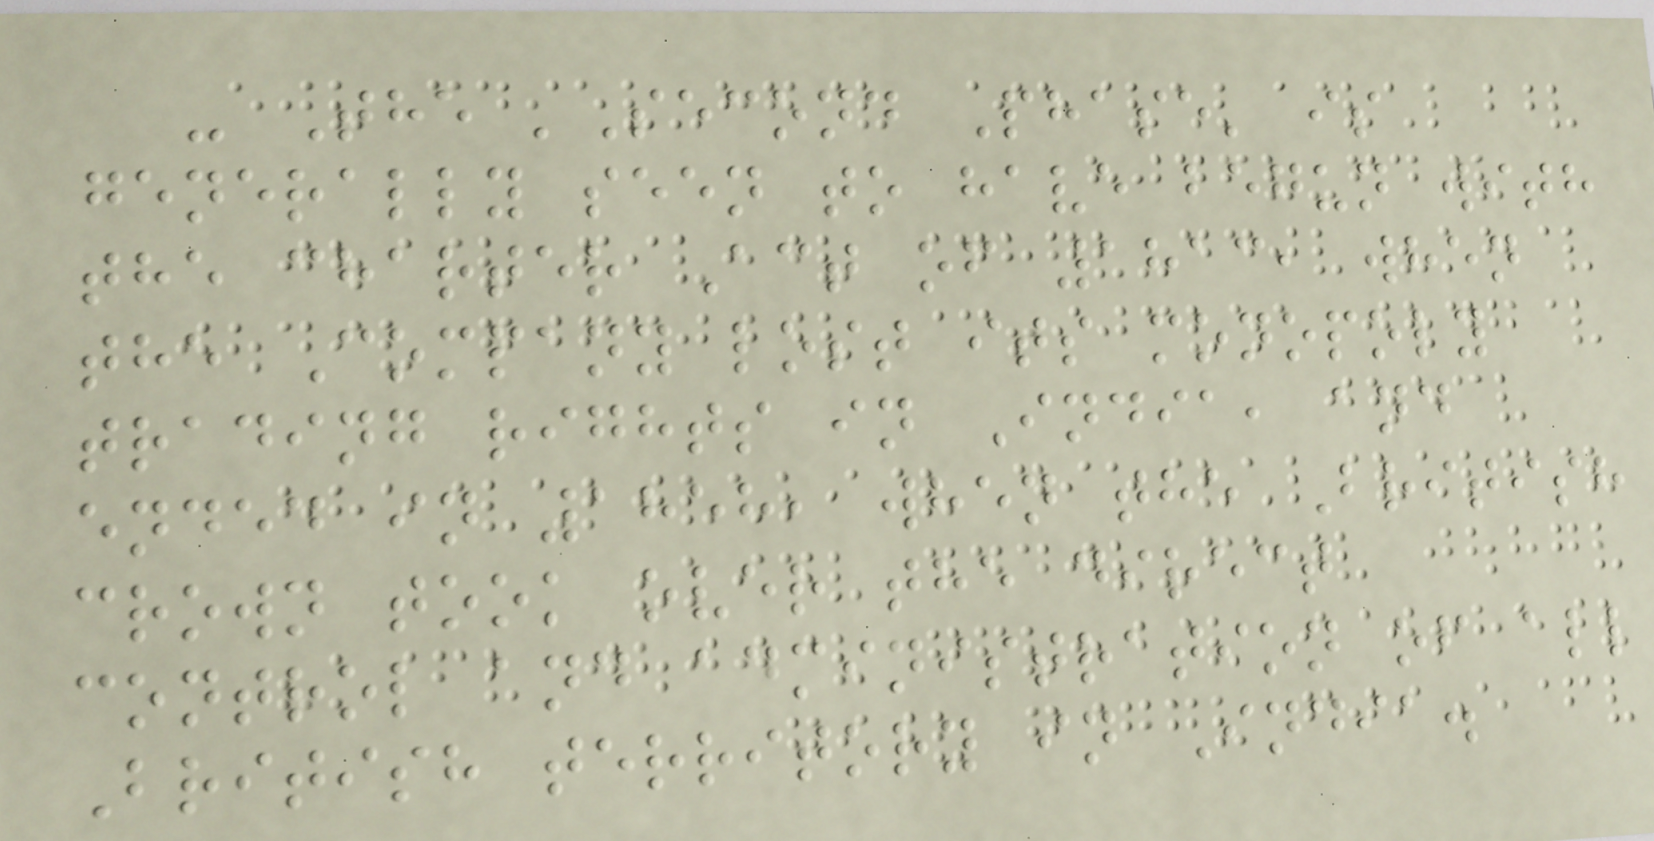- The 'Second Phase' is
generally seen to have begun with
the charter Act of 1813, when
the Company lost its monopoly
trading rights in India, and
ended in 1858, when the British
crown took over the direct
control and administration of all
British territory in India.
